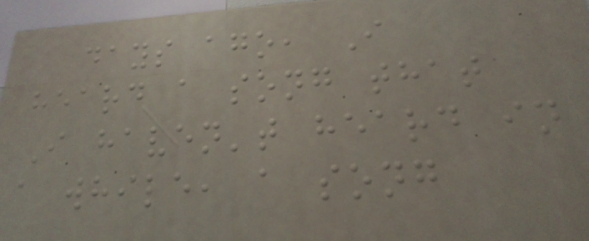days ago, I
heard a song that
I haven't heard in
a while, a song
